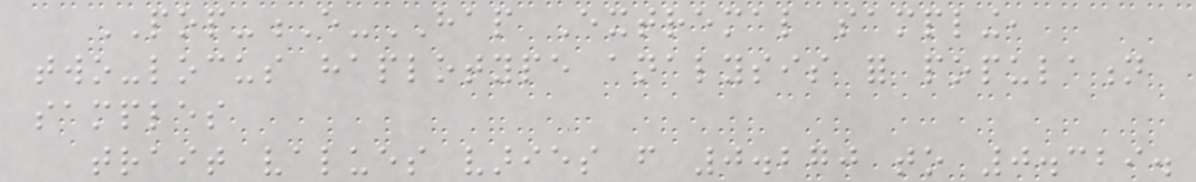POP-E-HAP Extremal sampling,
two-locus haplotype analysis for population
samples
trait values varies from 0.270 to 0.329.
